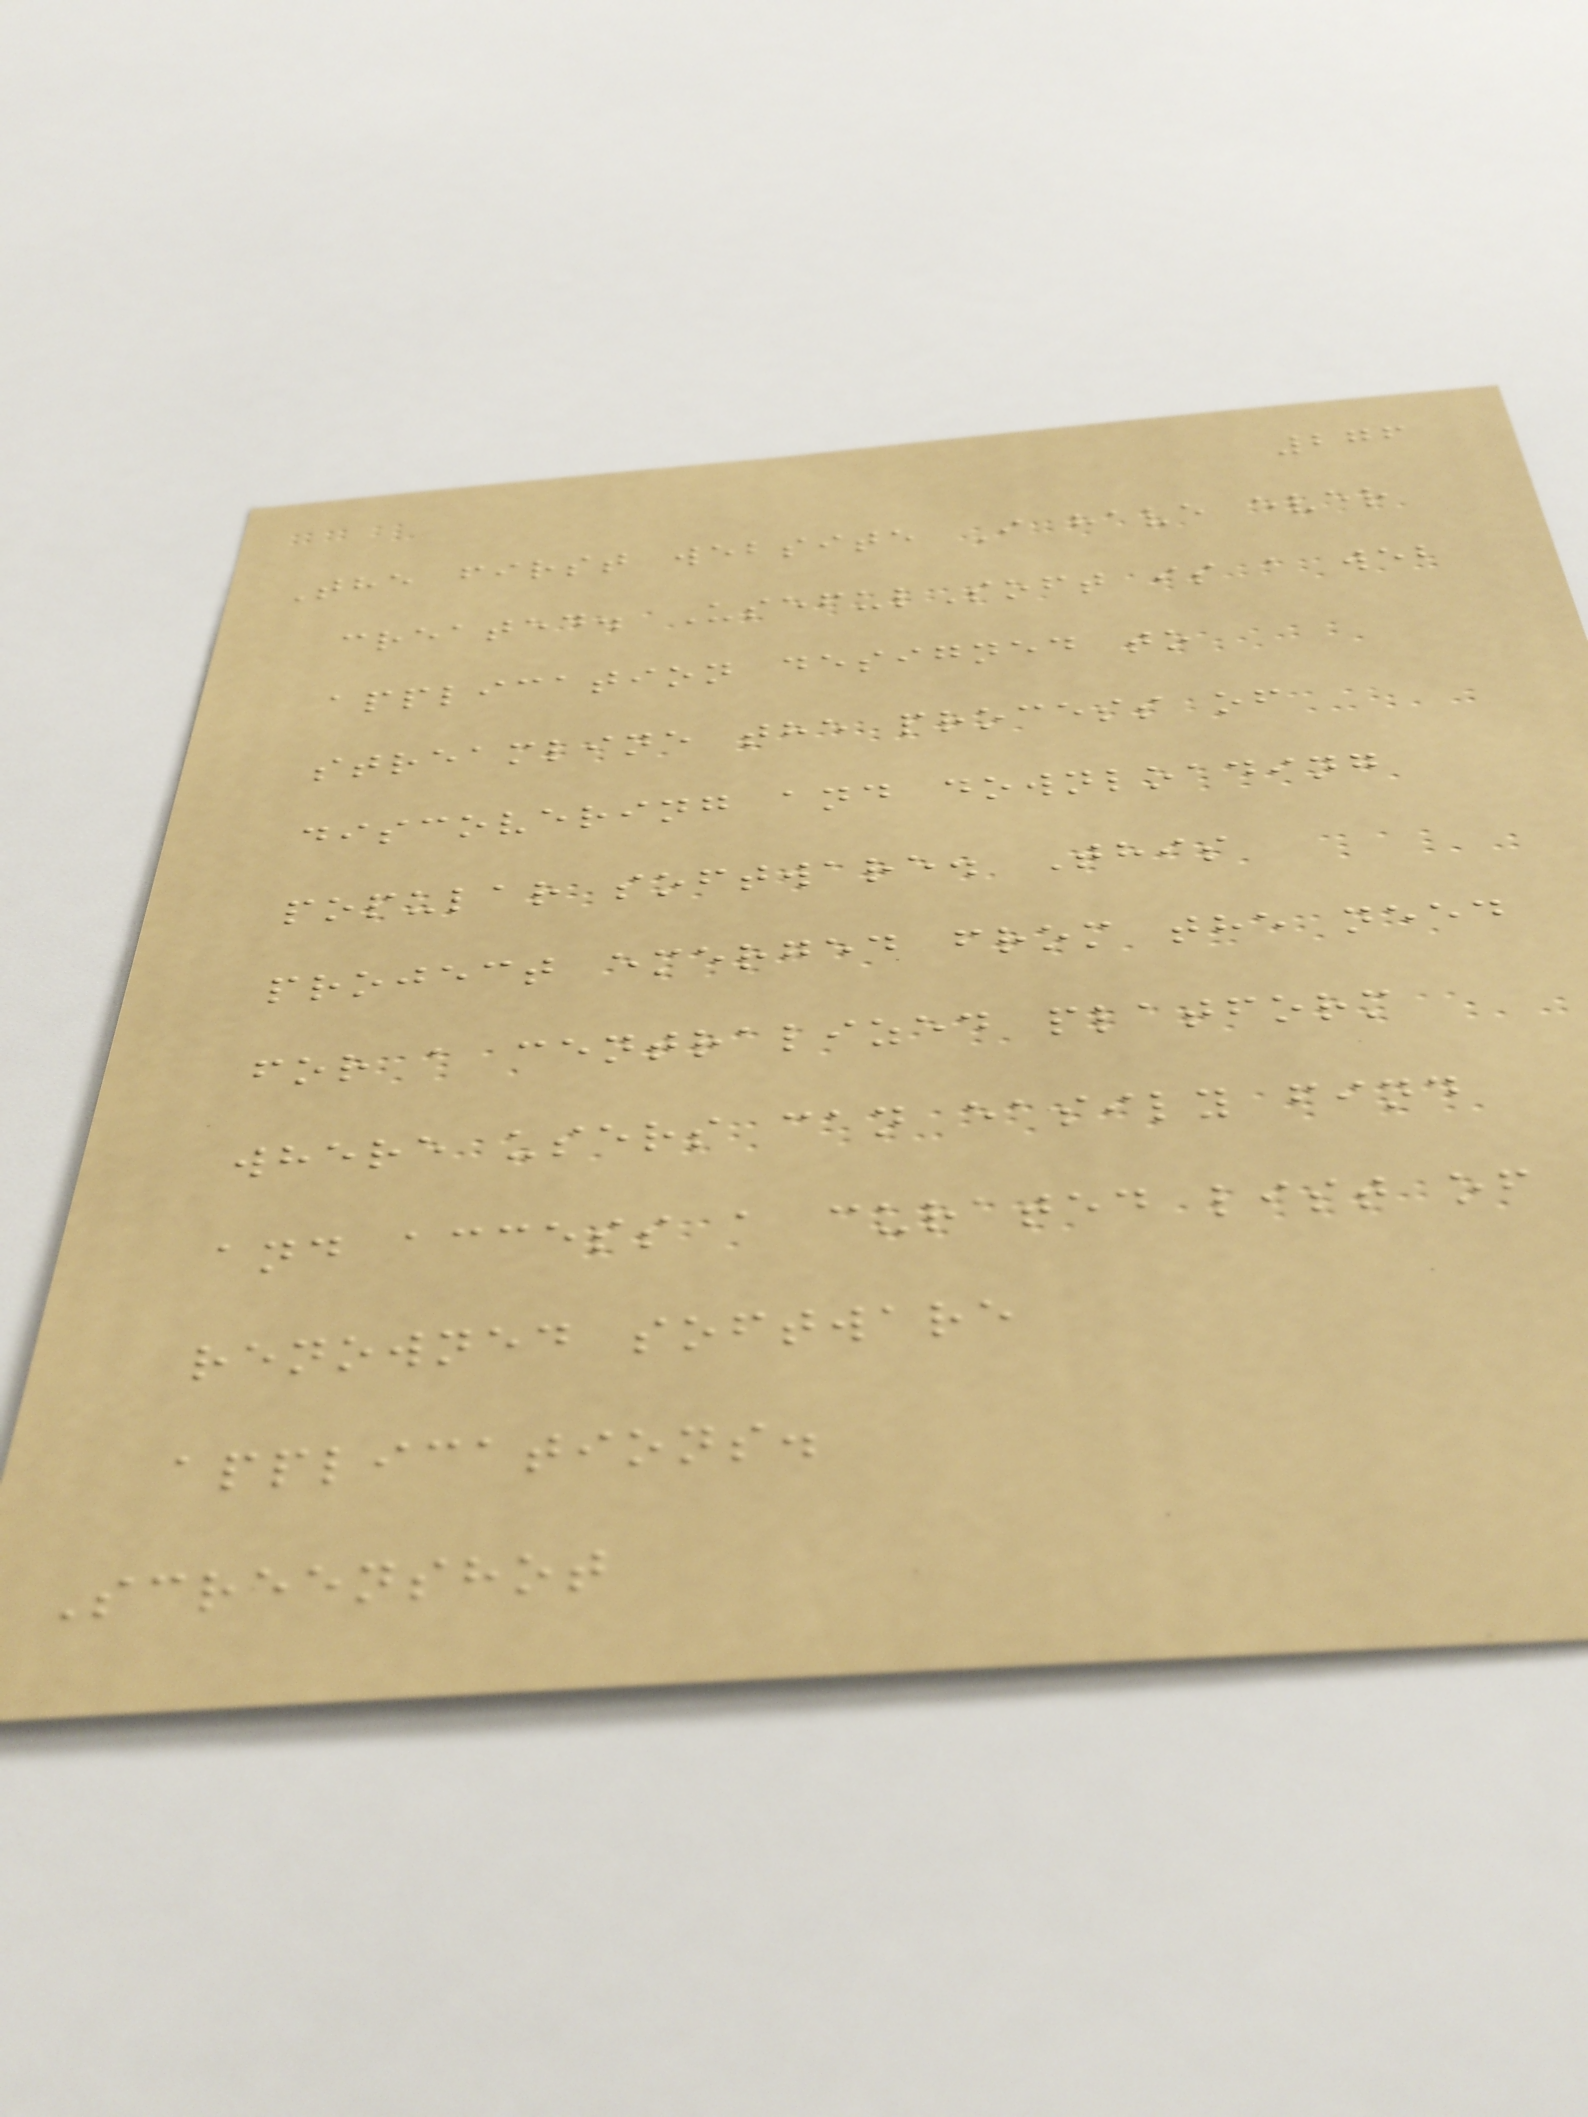276
The first website I have ever
created. UsefulSoft is a web
application designed to
streamline the process of
discovering and downloading
popular software. This
project emerged from the need
for a centralized platform
where users can easily find
and access a curated list of
renowned software
applications.
Screenshot
